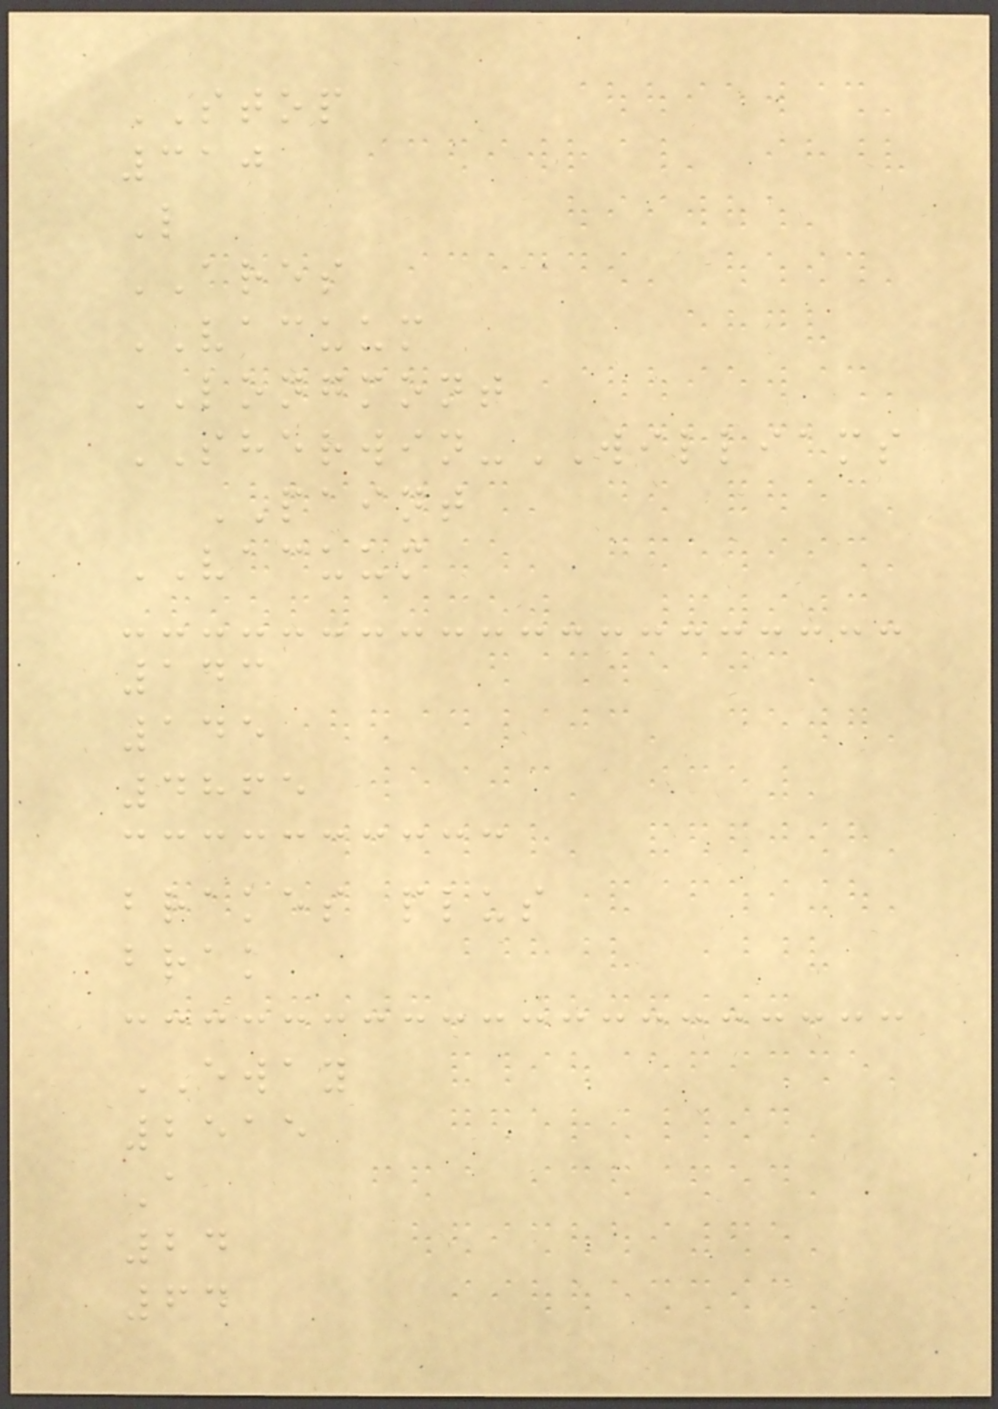STOP
310
L
ARES
VACUUM
LONGMONT
SHERWIN-WILLIAMS
PAINT
VACUUM
143
145
4865
brakes plus
brak
EWAY
2515
A
24
64
